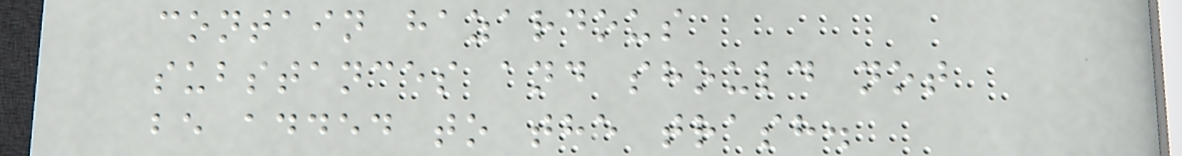contain hazardous
substances and should not
be added to the trash.
